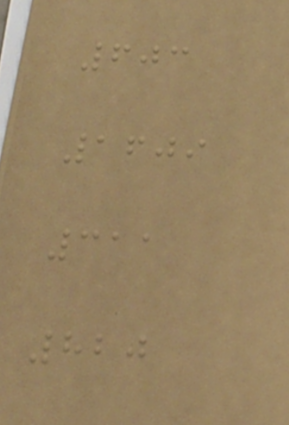603
1609
311
820
